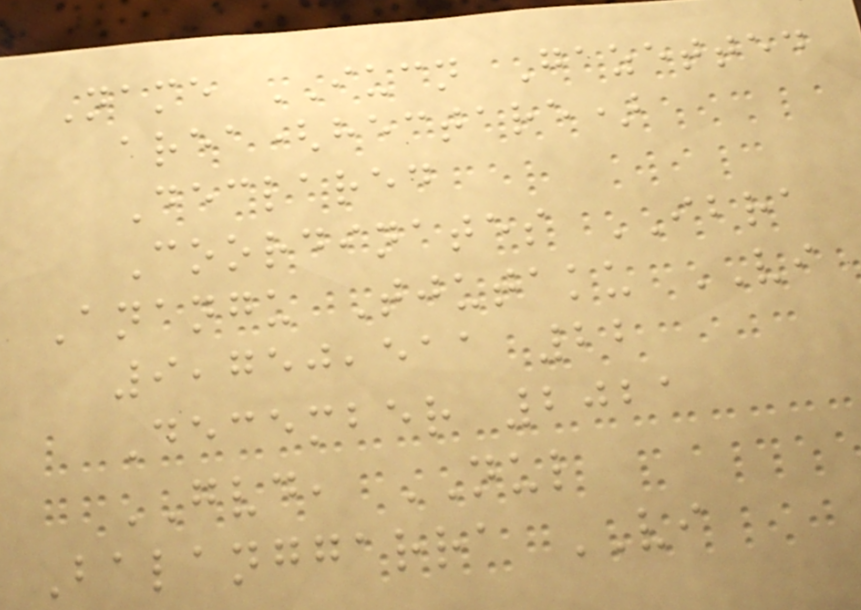Name IUCN Gazetted
area(hectare)
Declared
Coordinates IBRA
Anangu Tjutaku VI
9,750,511 22
December 2021
GVD, NUL
Balanggarra VI
